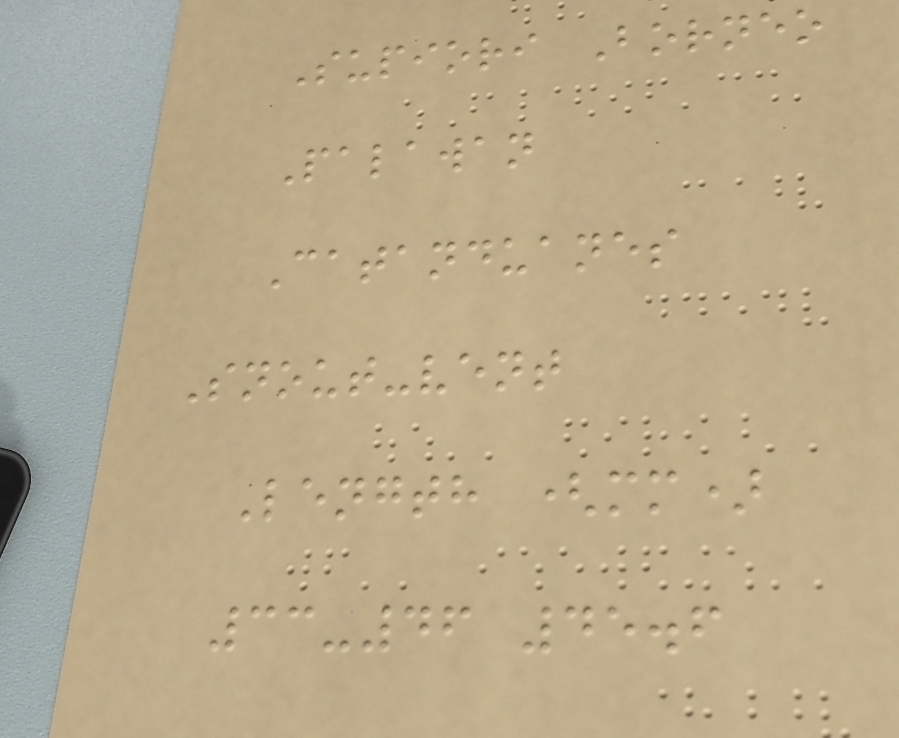Supiori Borneo
Palawan
Catanduanes
Snout-vent
Length (mm)
33-46 45.6
